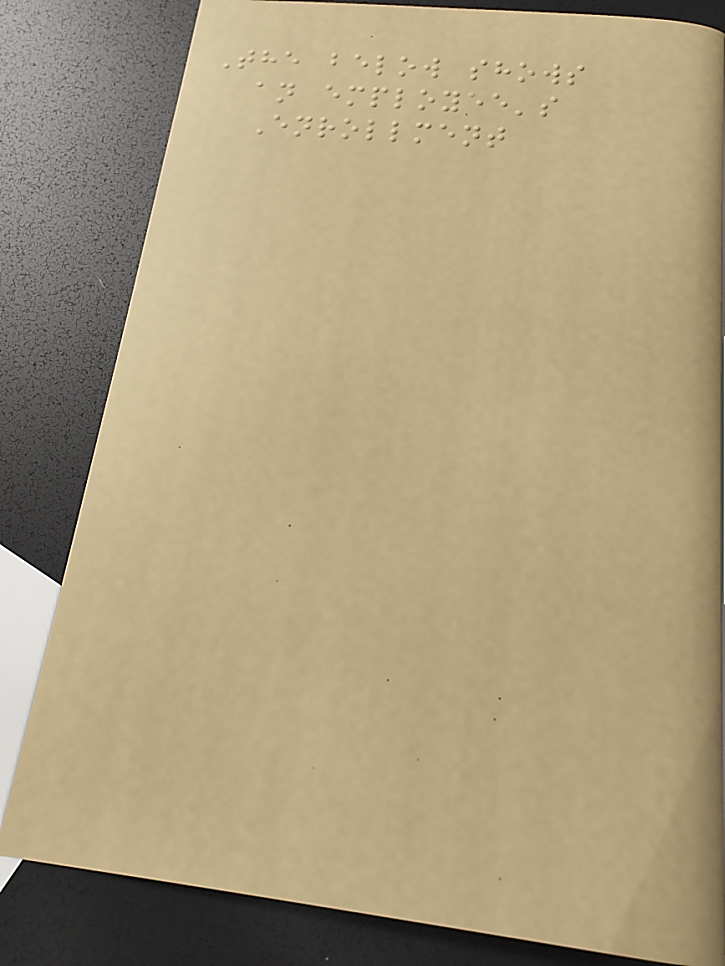The below shows
an employee's
Enrollment
